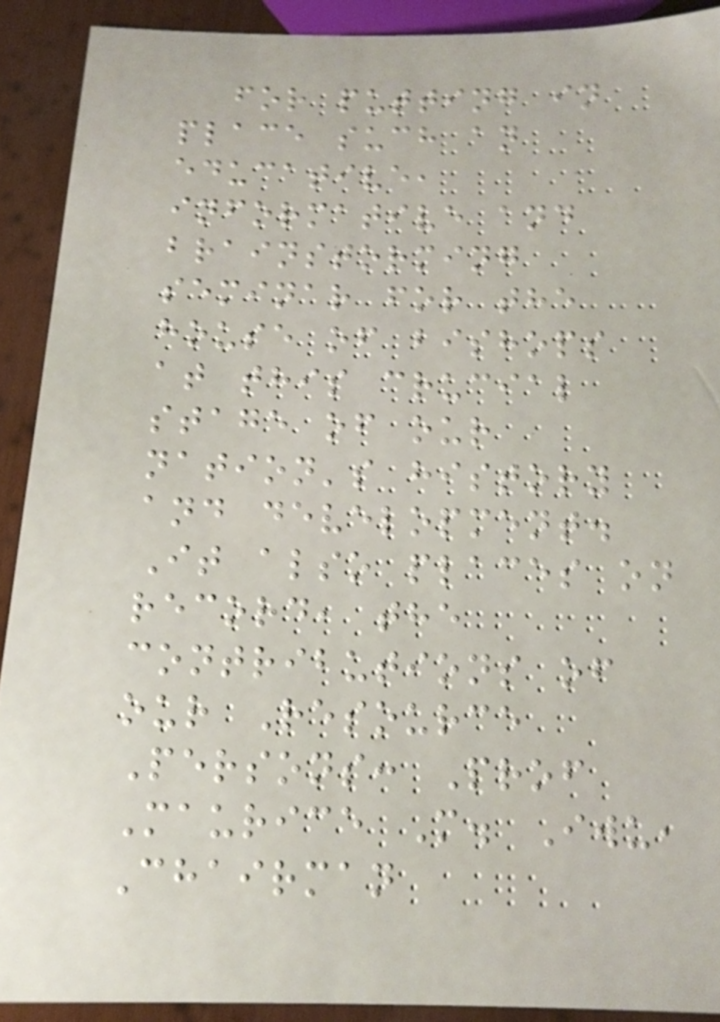for putting in
place such an
educative,
informative and
brainstorming
seminar for the
house of bishops
at this crucial
stage of our
nation's history
and development.
It also places on
record, the
contributions of
our Resource
Persons: Prof
Maurice M. Iwu,
Chairman
